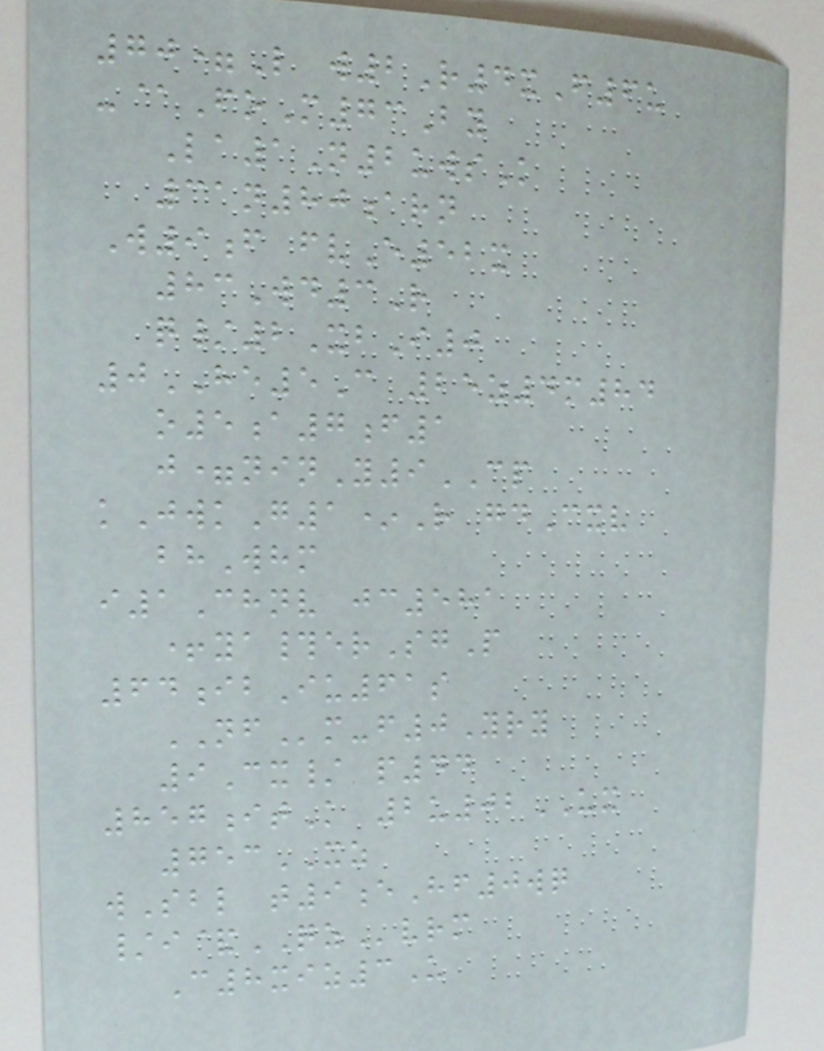70=L w2R4xF6u
-@FoM73By
La1N2uwsK
31n80arn
W9f fvE52x
83Wd3R
q/2XbI0
0HE5C 25z4m84
o5a7f1
j=ninY9CP
kJwkG1*R gdCxv
bhWhm
i1Chnv jc581
+ya#erSgP
64ibIu61s
NFm-f0Yry
9Cx/ p44
857itK 2u02UX
753XZ
wSbl t9eHf0wq
/i&QZvrm
C8xiz3U
